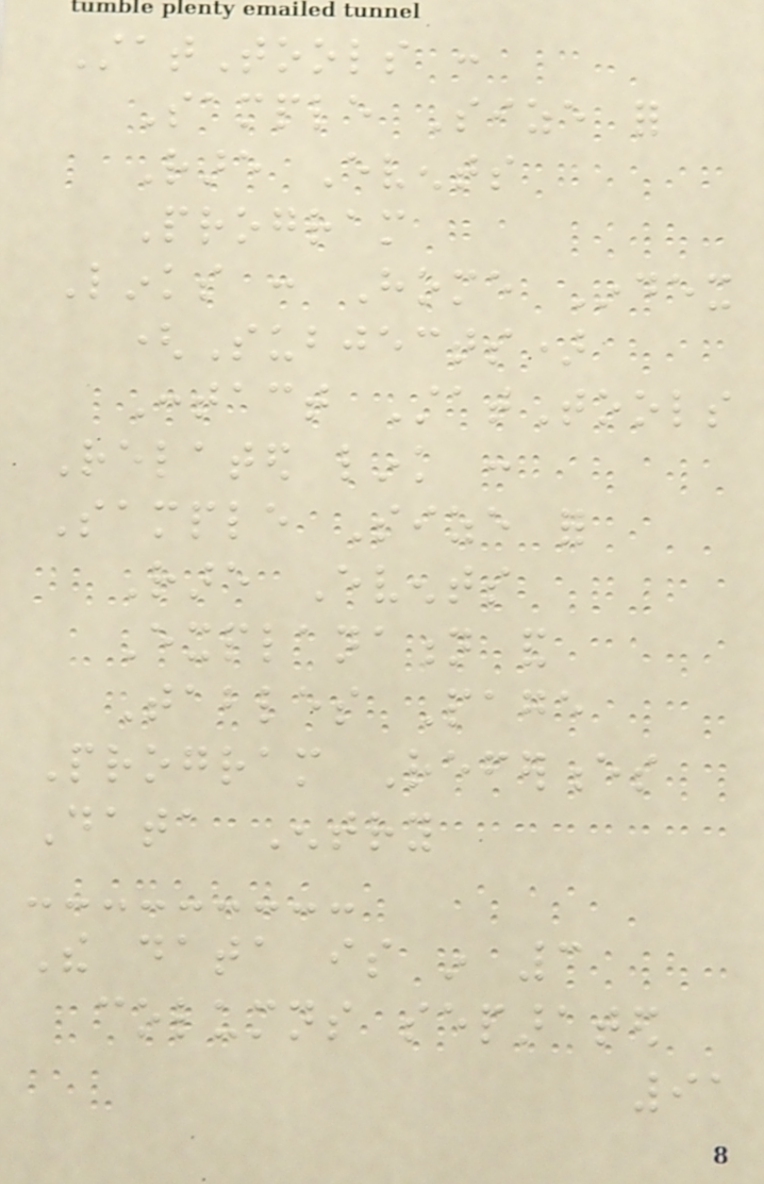StatTools :
Sample Size for
Rare Events
Program
Links : Home Index
(Subjects)
Contact StatTools
Related link :
Sample Size for
Rare Events
Explanation and
Tables Page
Program References
Data Entry
The data is in 3
columns separated
91
